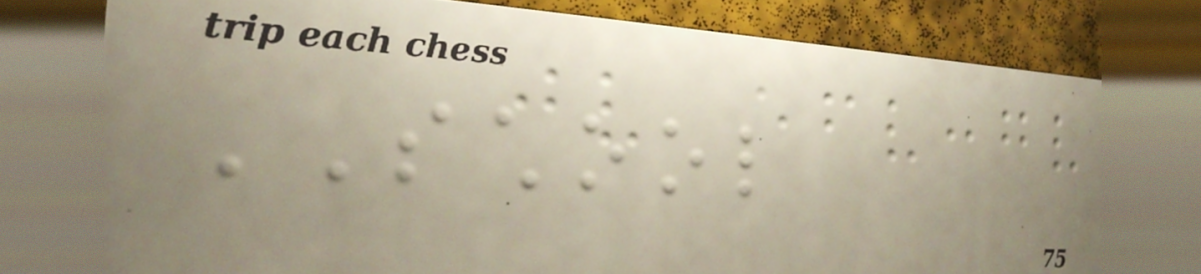SCHOOL
